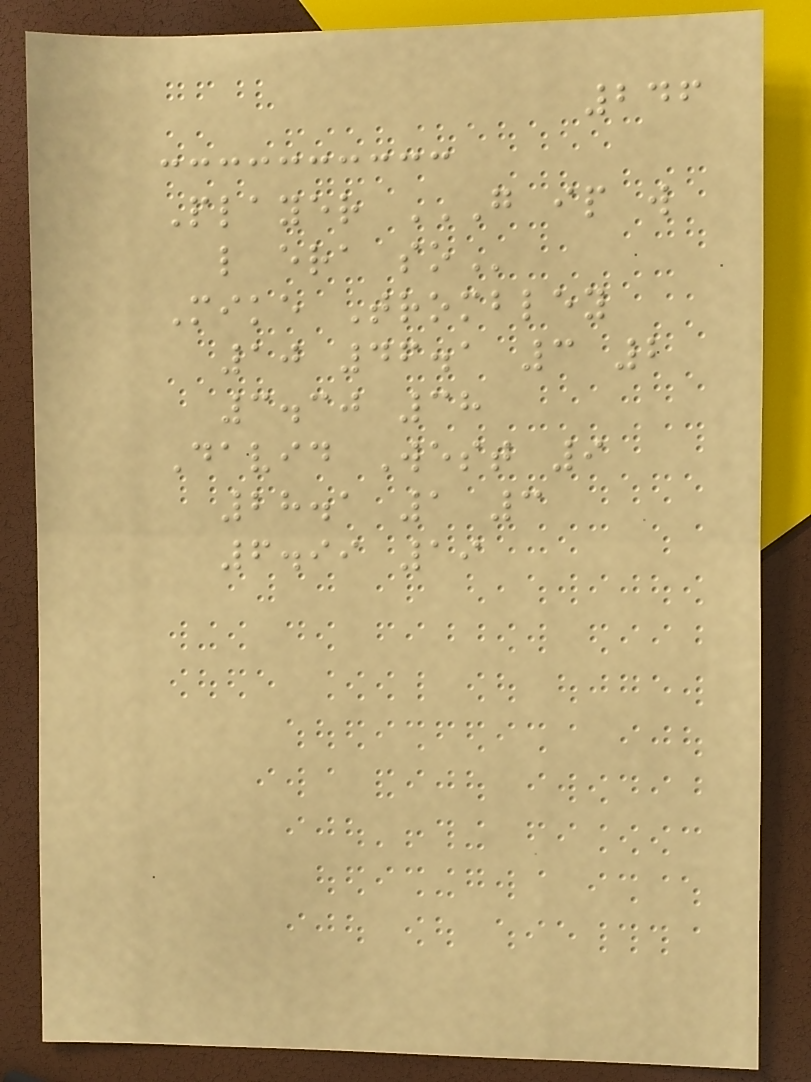246
Player G IP W
L ERA SO
Mike Trombley
10 46.1 3 2
3.30 38
David West 9
28.1 1 3
6.99 19
